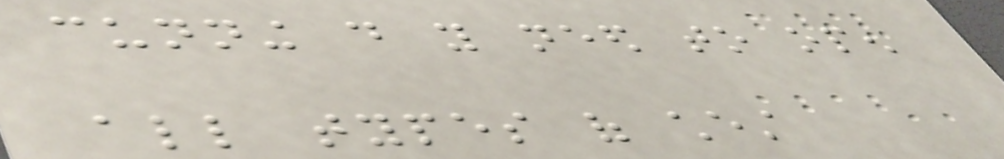cunning do you need to open
all types of chest
